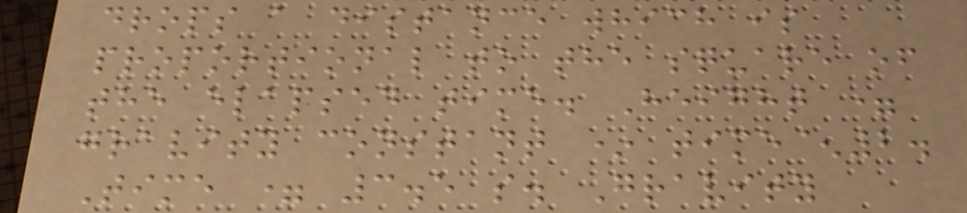drops a distance which is
proportional to the square of
the elapsed time. Height =
gravity constant * time^2.
Time = 3.5 s. Gravity
